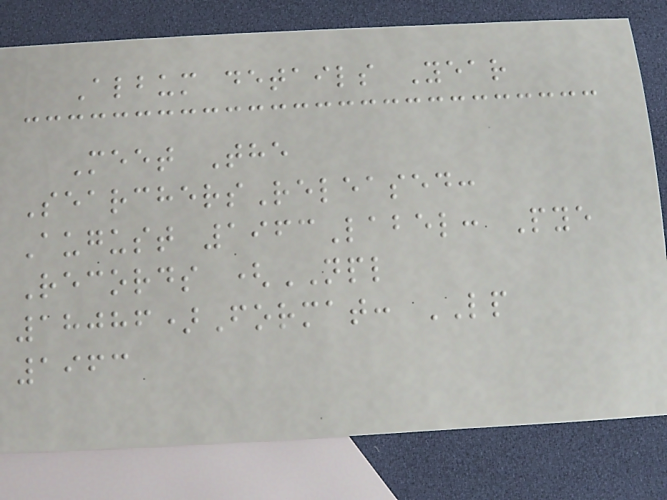Album details Year
Meet The
SearchersReleased:
August 1963Label: Pye
Records (NPL
18086)Format: LP
1963
